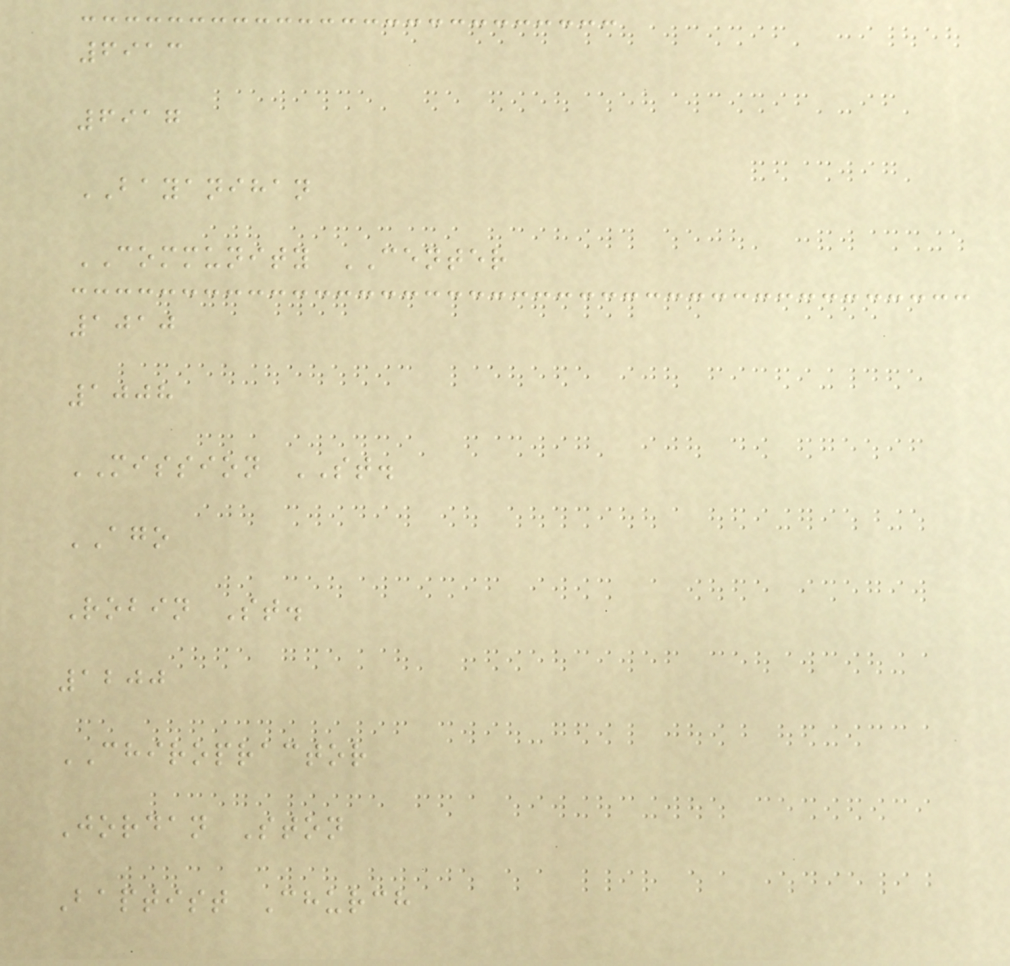6913
6917
BAYANIHAN
COMMUNITY CENTER
1010
1008
MISSION ST.
AGO
Robin St.
1200
CHIROPRACTOR
Jordan Ston
Baptist Church
